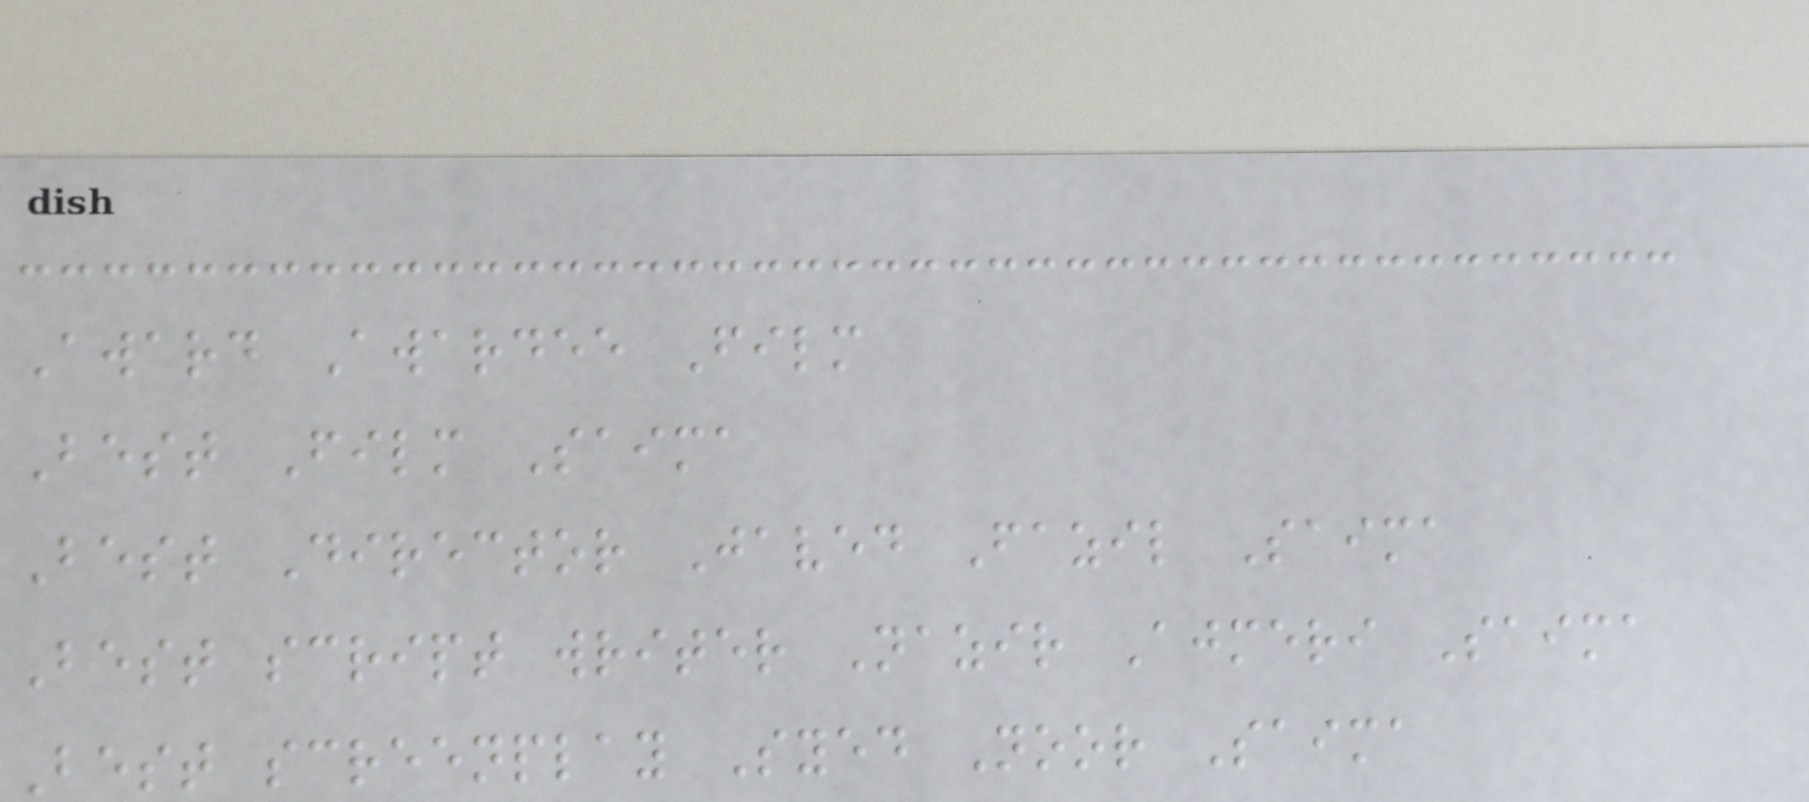Award Awardee Film
Best Film Saima
Best Director Javed Fazil Saima
Best script writer Nazir Ajmeri Saima
Best screenplay Syed Noor Saima
